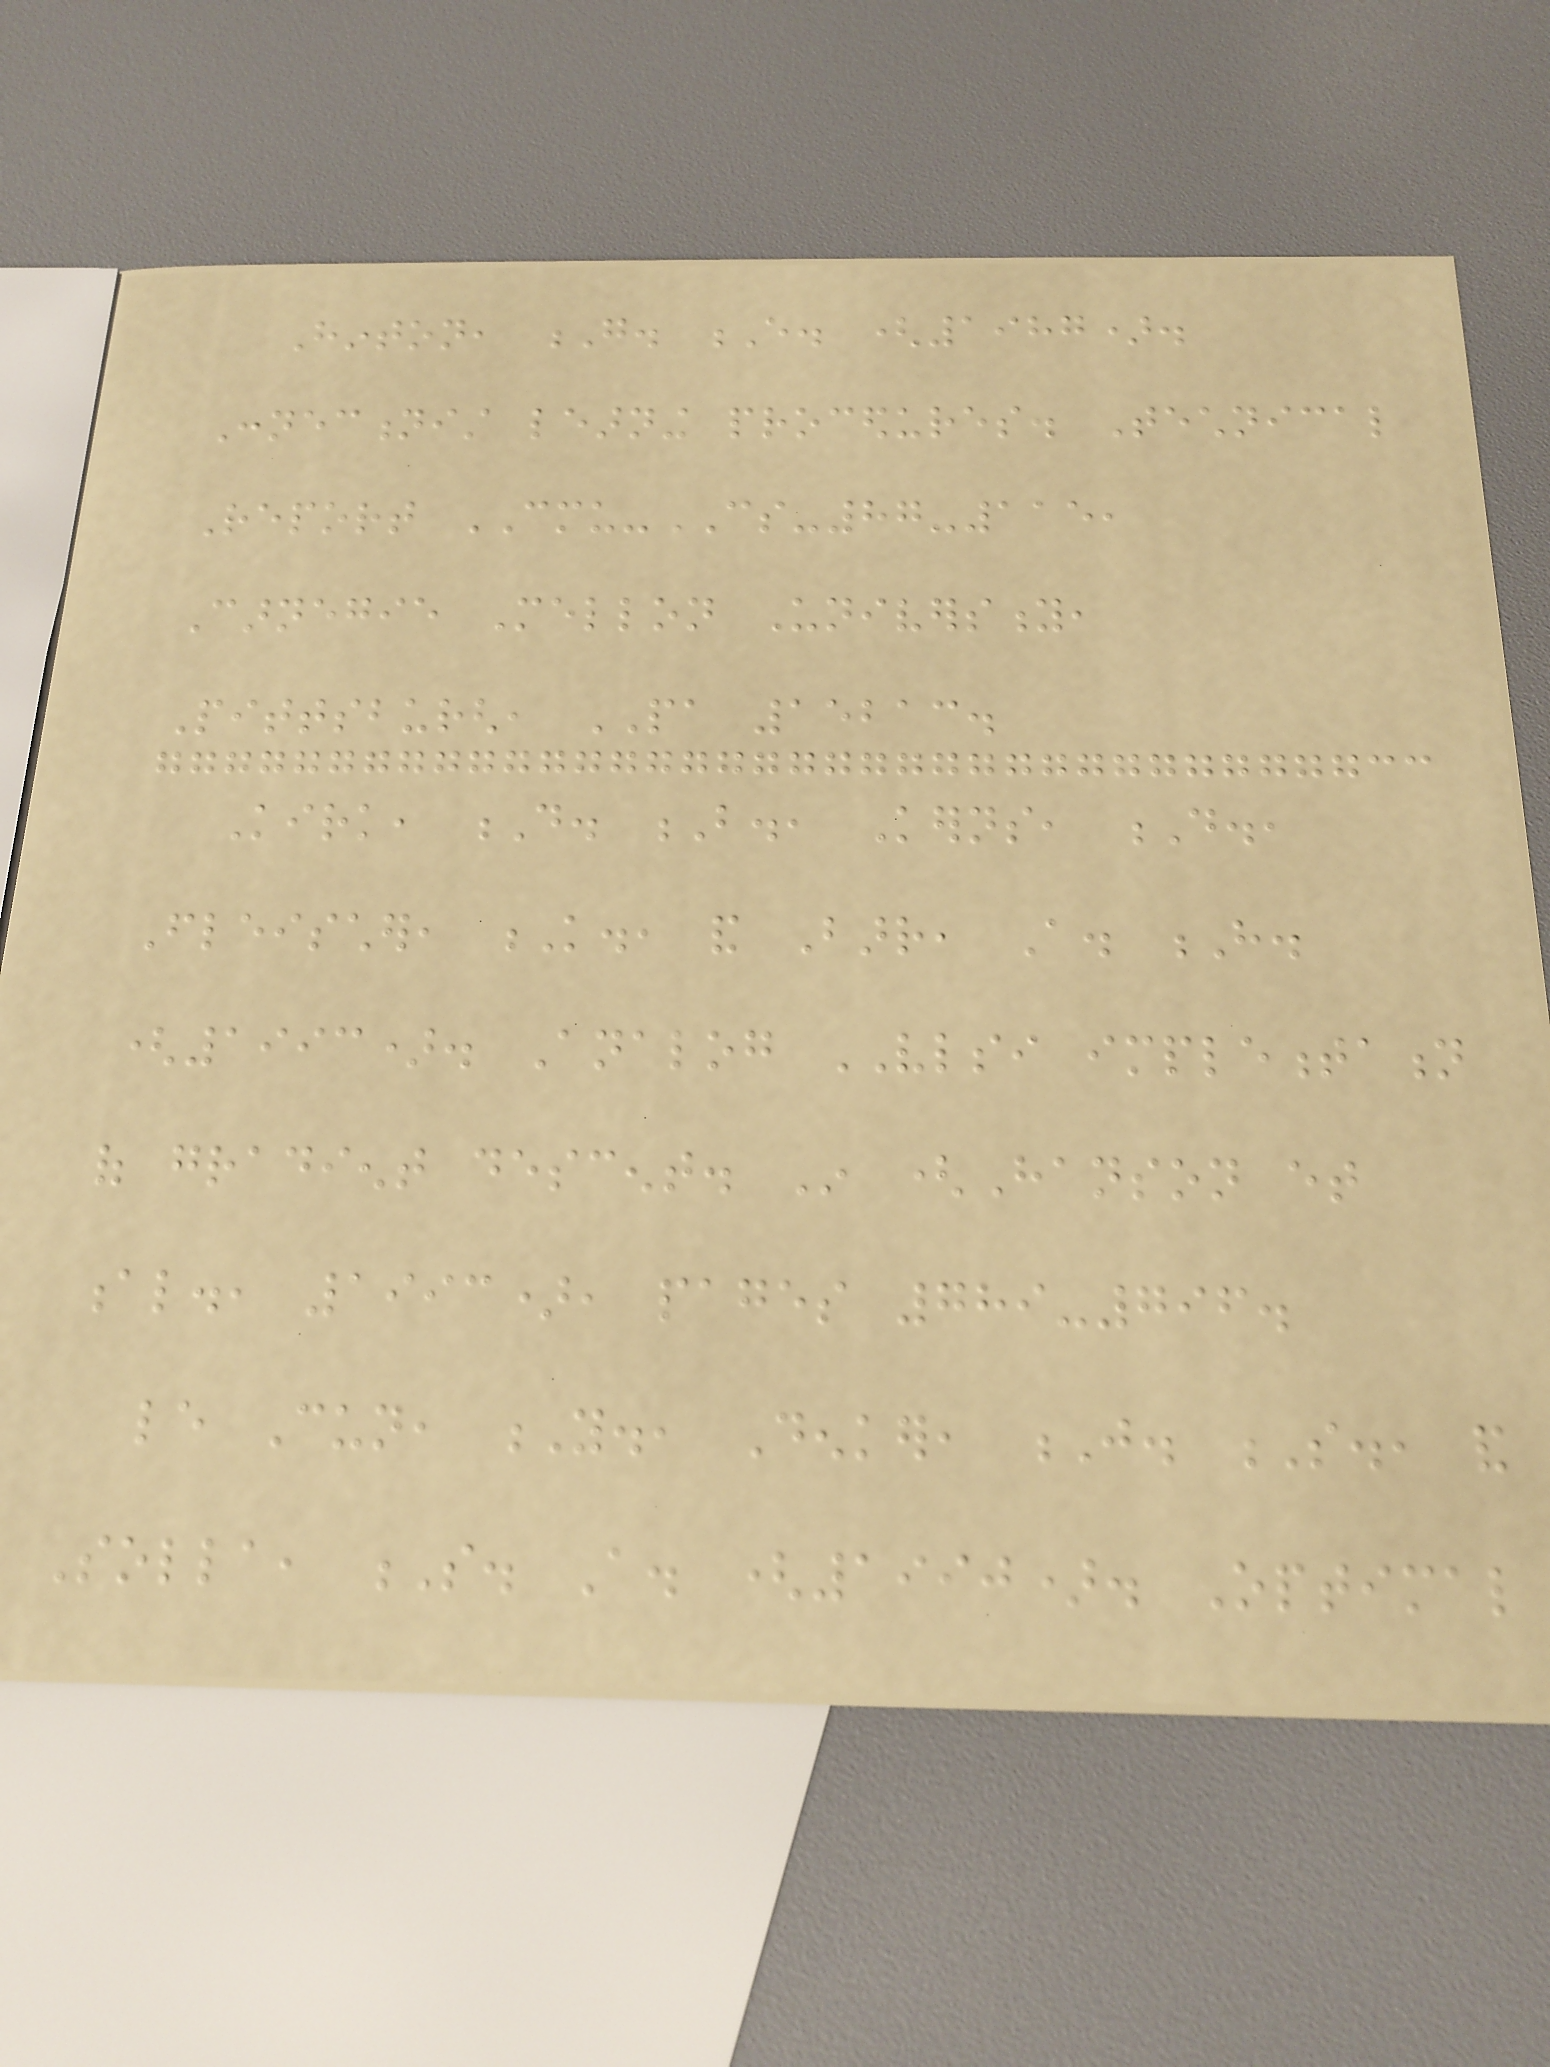Hinton, G. E. (1987).
Connectionist learning procedures. Technical
Report CMU-CS-87-115,
Carnegie Mellon University,
Pittsburgh, PA 15213.
Kirk, D. B., Kerns, D.,
Fleischer, K., and Barr, A. H.
(1993). Analog VLSI implementation
of gradient descent. In (Hanson et
al., 1993), pages 789-796.
le Cun, Y., Denker, J. S., and
Solla, S. A. (1990). Optimal
